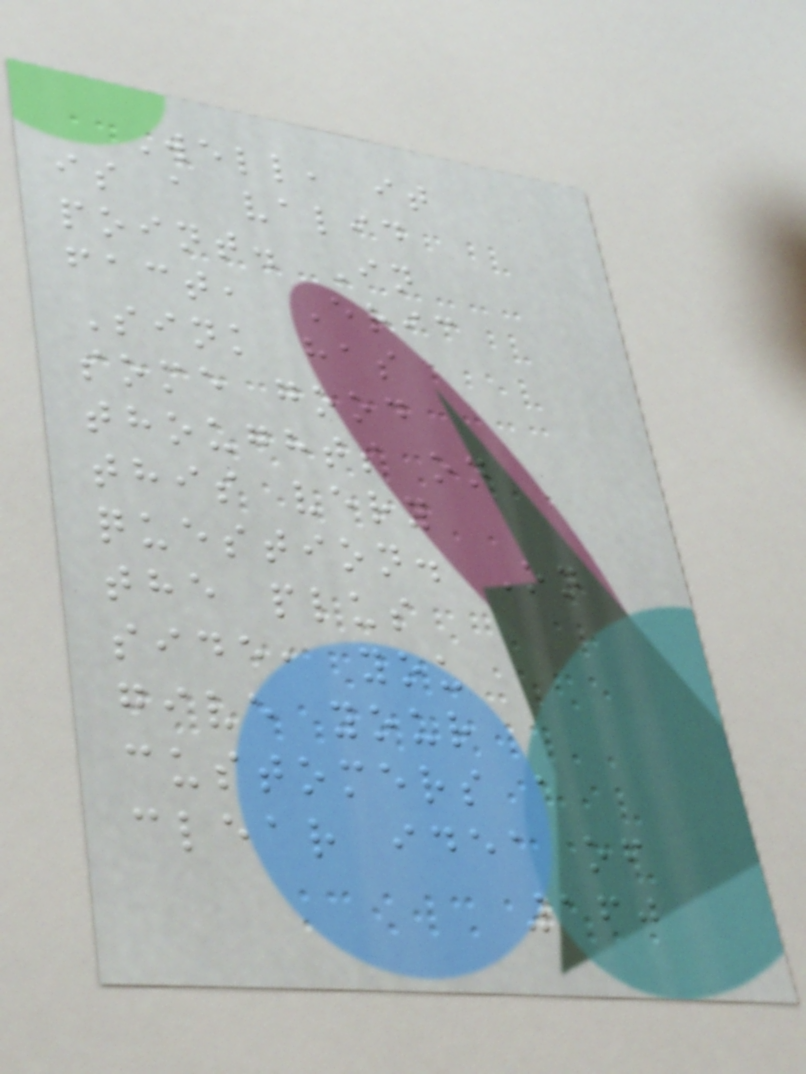Well, it
is a valid
point. In
fact, Eric
Sink has
some good
thoughts on
this very
question. On
the plus
side, you
give your
customers a
clear idea of
160
